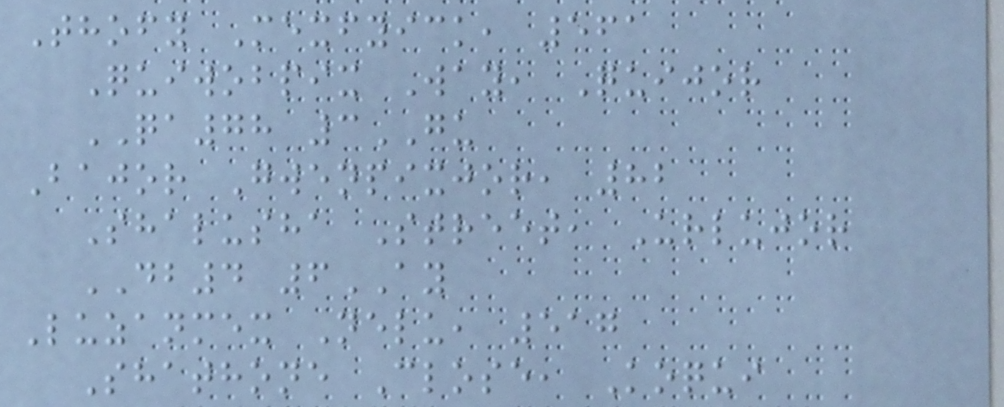Thofy Mexfyick, 561
Quiwobpix Way, Quijor
QA78 3GU
Bajor Gwenpixjor, 82
Shalusha Street, Urlujor
DB4 6AY
Luzanmex Nelu, 517
Shathone Close, Koqui
